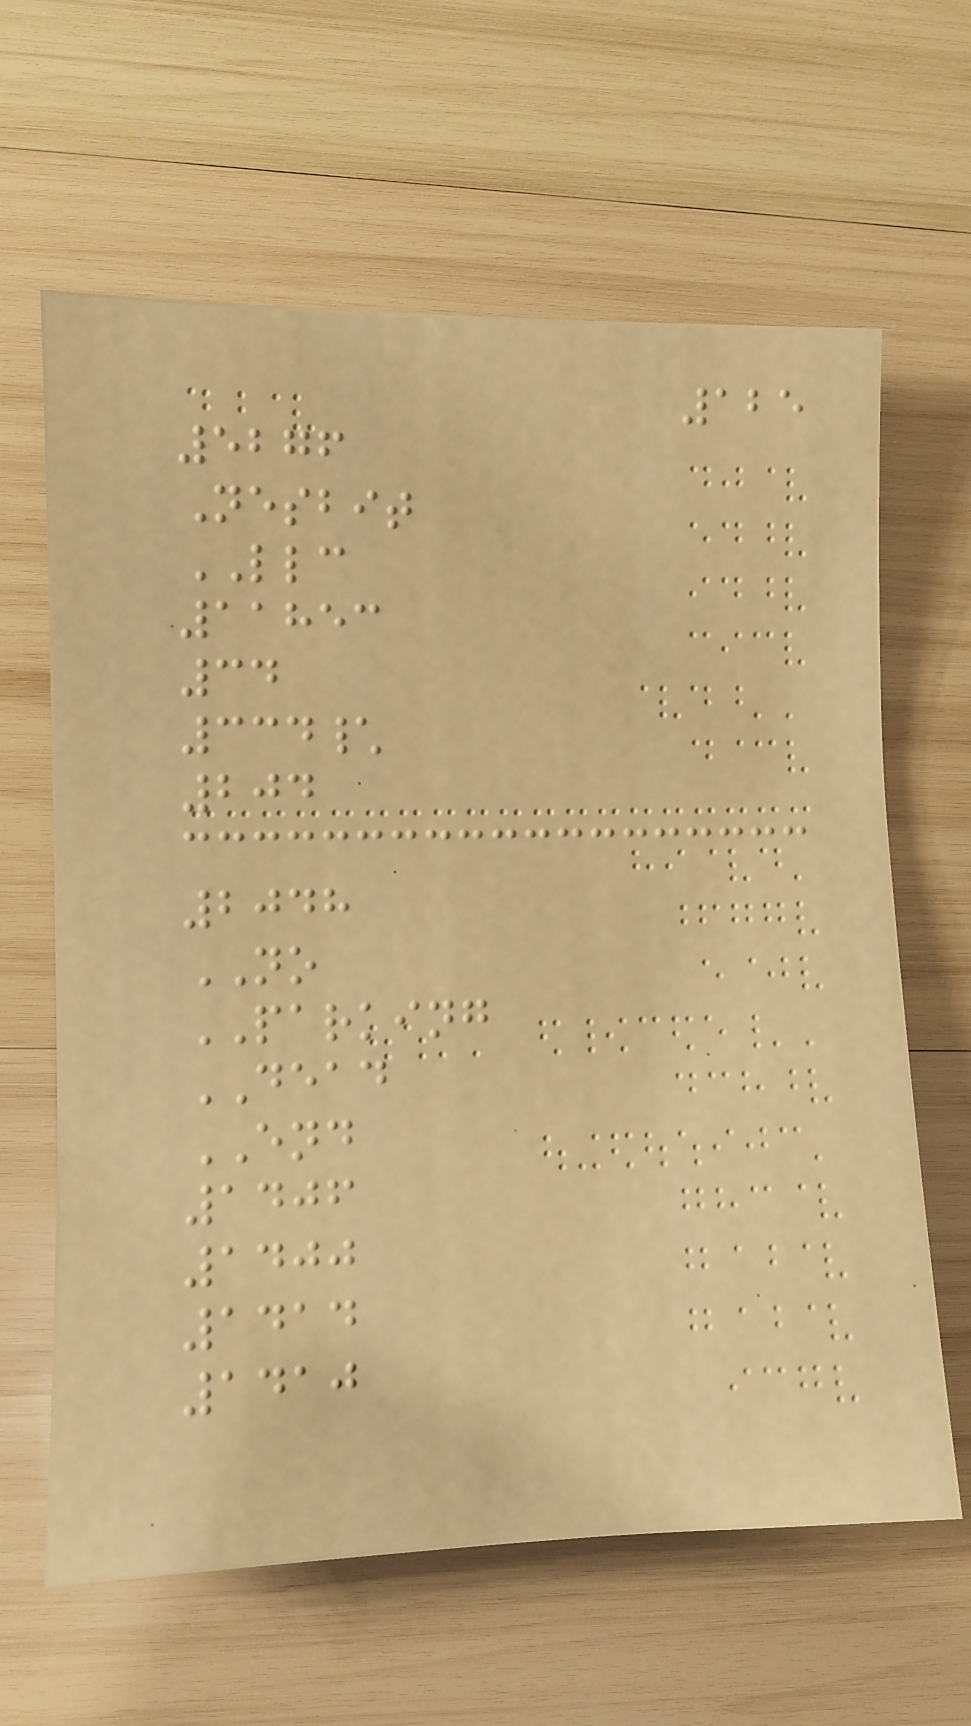125
5276
Nesbit
LLC
11853
34
334\
204
2048
NO
PARKING
DEAD
END
1406
1400
1414
1410
